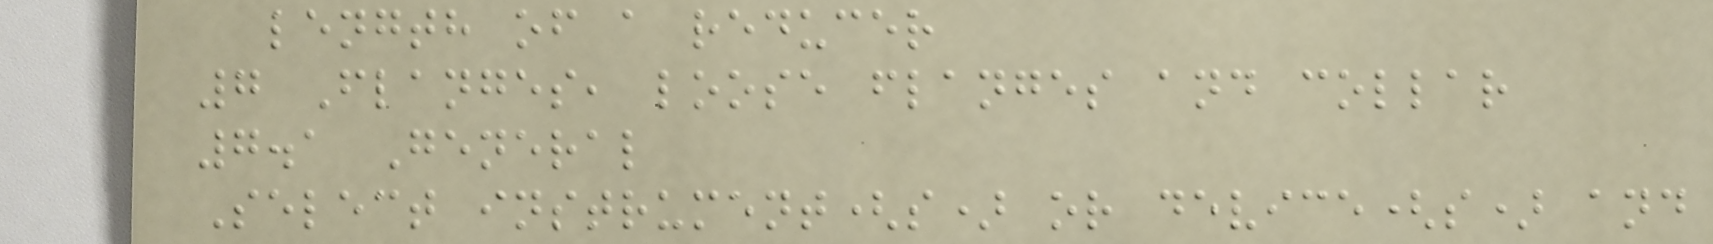length of a reducer
7 Flanges, loose flanges and collar
7.1 General
Select instrument(s) or device(s) and
